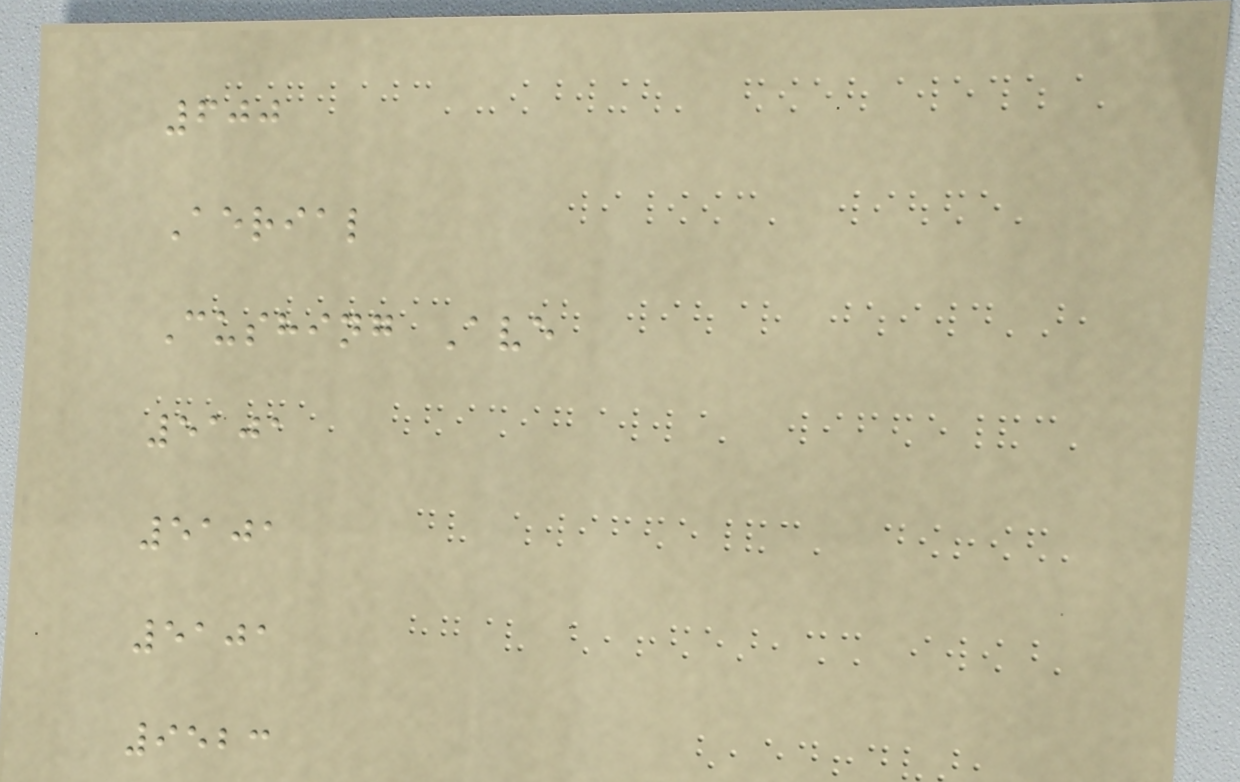600
Aerial
Cushing Ave
5101
5101
5101
9523
